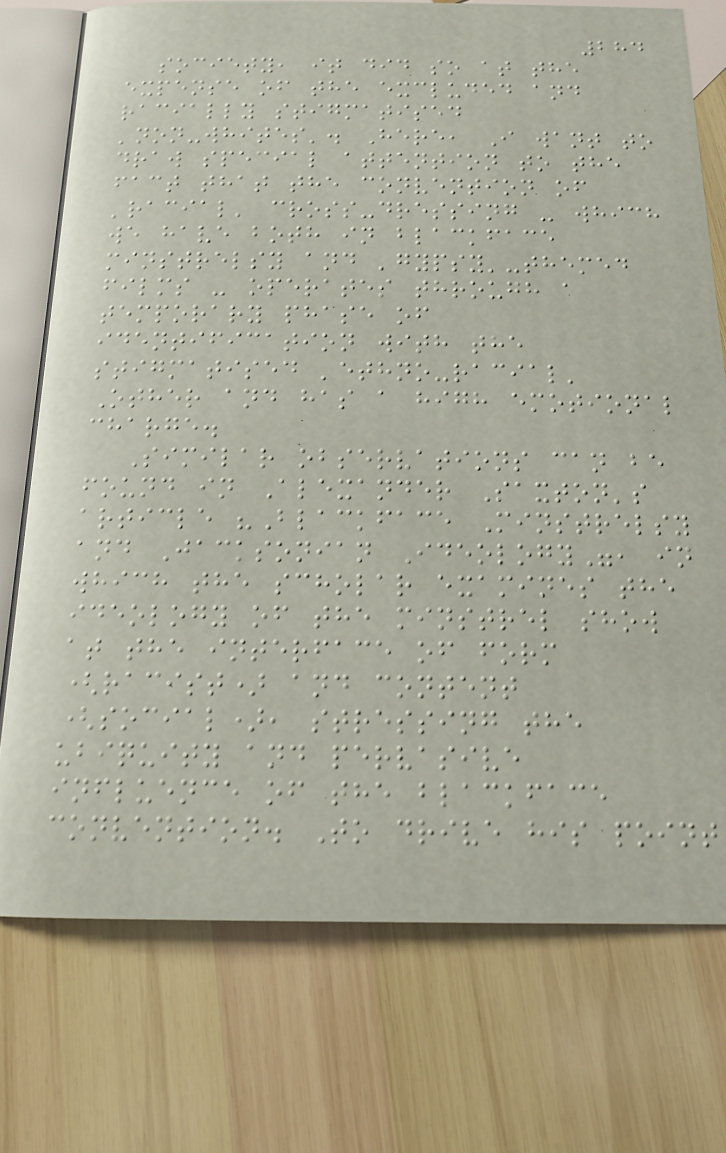284
society, it did so at the
expense of the excluded and
racially stigmatised
'non-whites'. Here, I want to
draw special attention to the
fact that the convention of
'racial' cross-dressing - which
we have both in blackface
minstrelsy and 'gypsy'-themed
films - operates through a
temporary phase of
identification with the
stigmatised 'ethno-racial'
Other and has a high emotional
charge.
Similar observations can be
found in Alexander Saxton's
article "Blackface Minstrelsy
and Jacksonian Ideology", in
which the scholar examines the
ideology of the minstrel show
at the interface of form
(racist) and content
(social), stressing the
ubiquity and pervasive
influence of the blackface
convention. To drive his point
